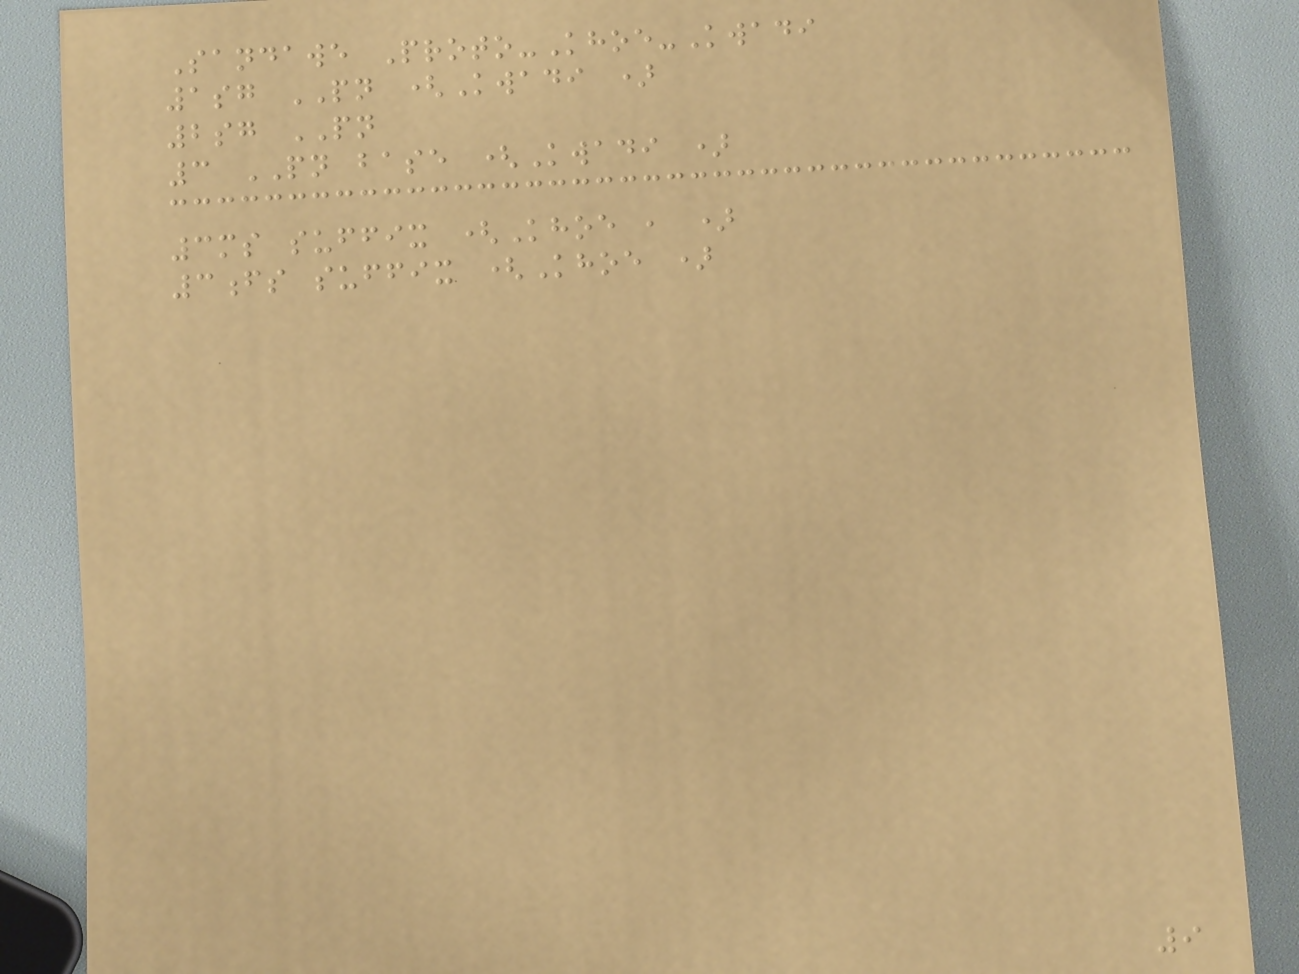Sandawe Proto-Khoe-Kwadi
1sg PN (Kwadi )
2sg PN
3 PN base (Kwadi )
3ms suffix (Khoe , )
3fs suffix (Khoe )
9
